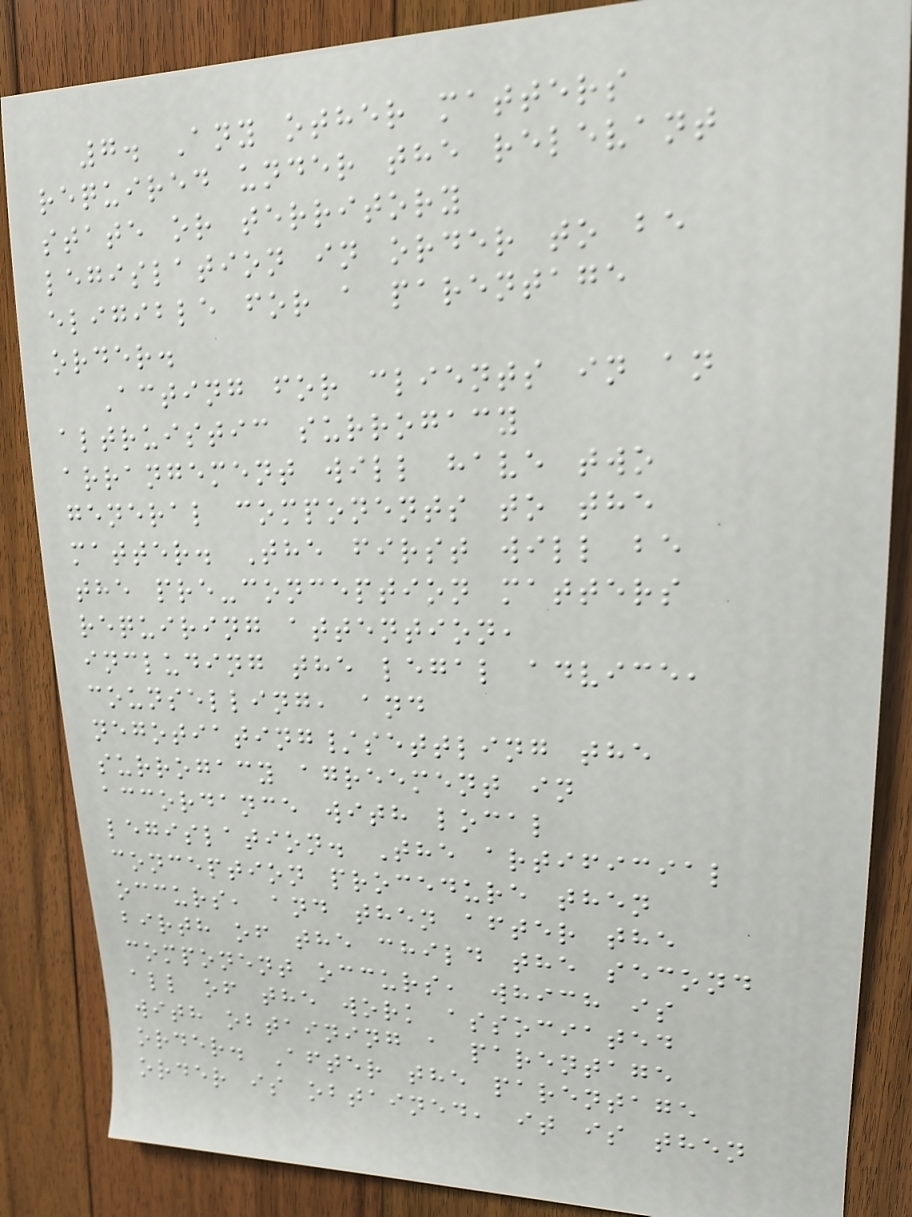7. Any other matters
required under the relevant
state or territory
legislation in order to be
eligible for a parentage
order.
Acting for clients in an
altruistic surrogacy
arrangement will have two
general components to the
matter. The first will be
the pre-conception matters
requiring attention,
including the legal advice,
counselling, and
negotiating/settling the
surrogacy agreement in
accordance with local
legislation. The artificial
conception procedure then
occurs, and then after the
birth of the child the second
component occurs, which is
all of the work associated
with obtaining a parentage
order. After the parentage
order is obtained, it is then
